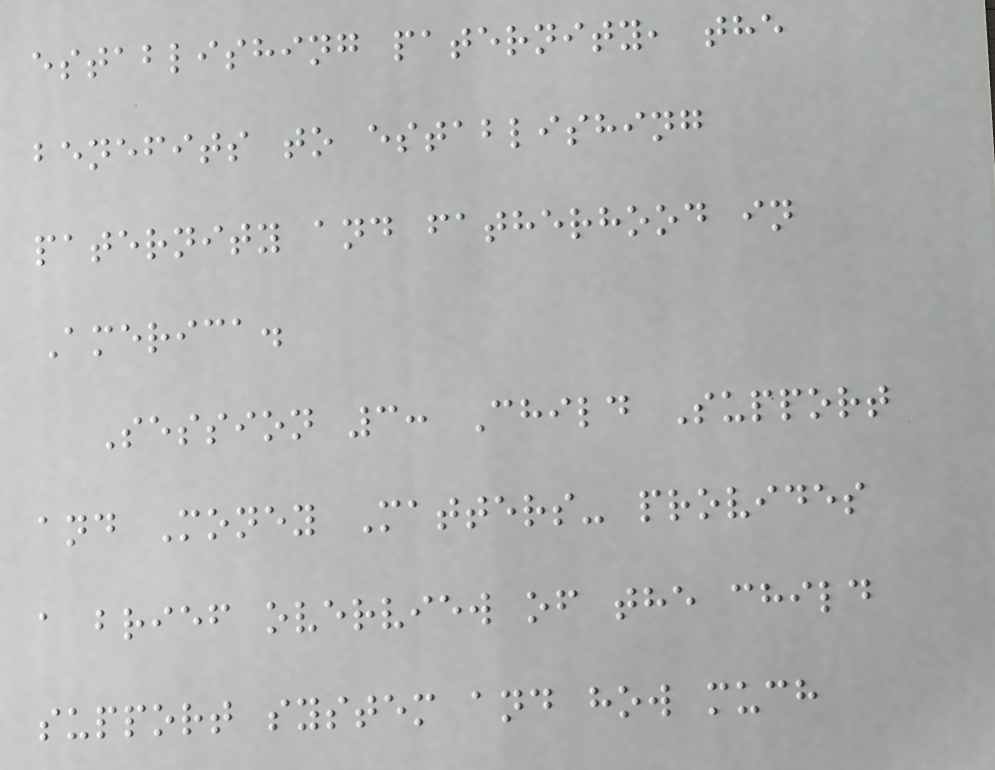establishing paternity, the
benefits to establishing
paternity and fatherhood in
America.
Session 3: Child Support
and Money Matters- provides
a brief overview of the child
support system and how much
